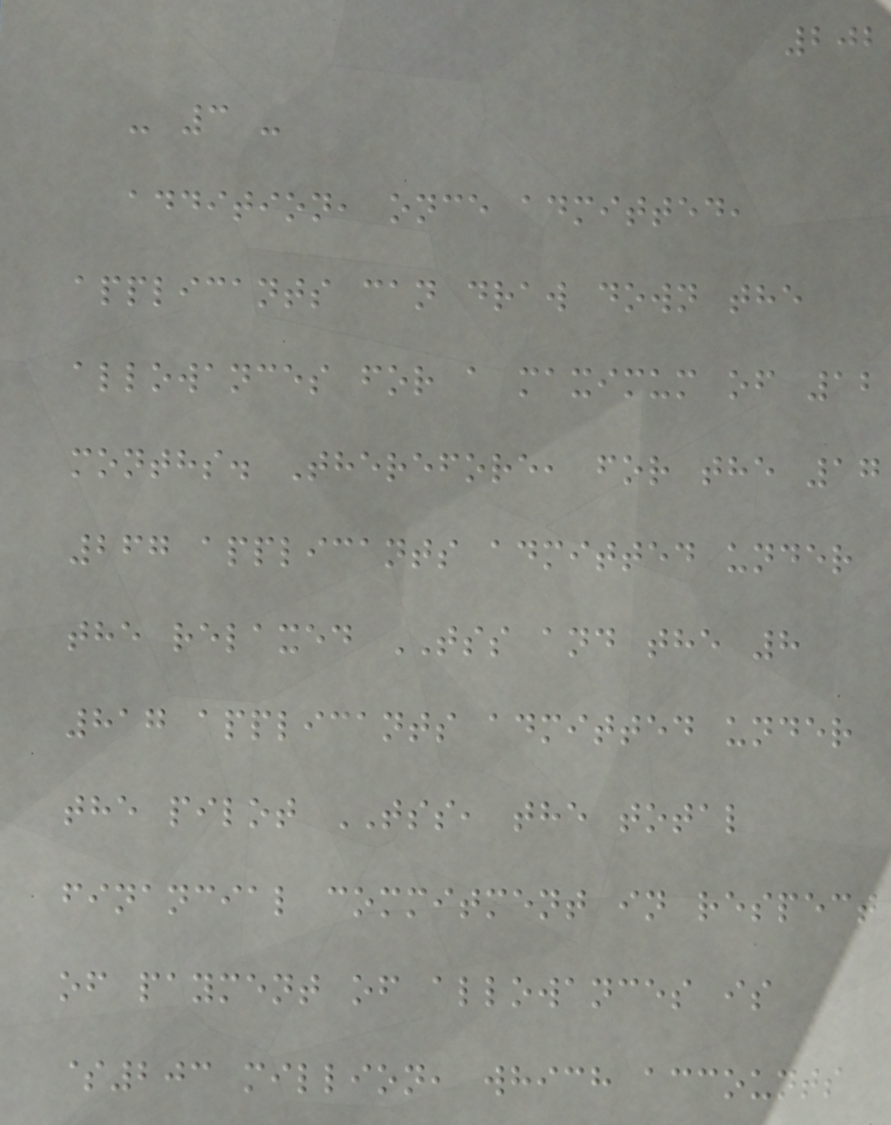202
- 3 -
addition, once admitted,
applicants can draw down the
allowances for a maximum of 12
months. Therefore, for the 17
267 applicants admitted under
the relaxed TSS and the 8
817 applicants admitted under
the pilot TSS, the total
financial commitment in respect
of payment of allowances is
$203 million, which accounts
